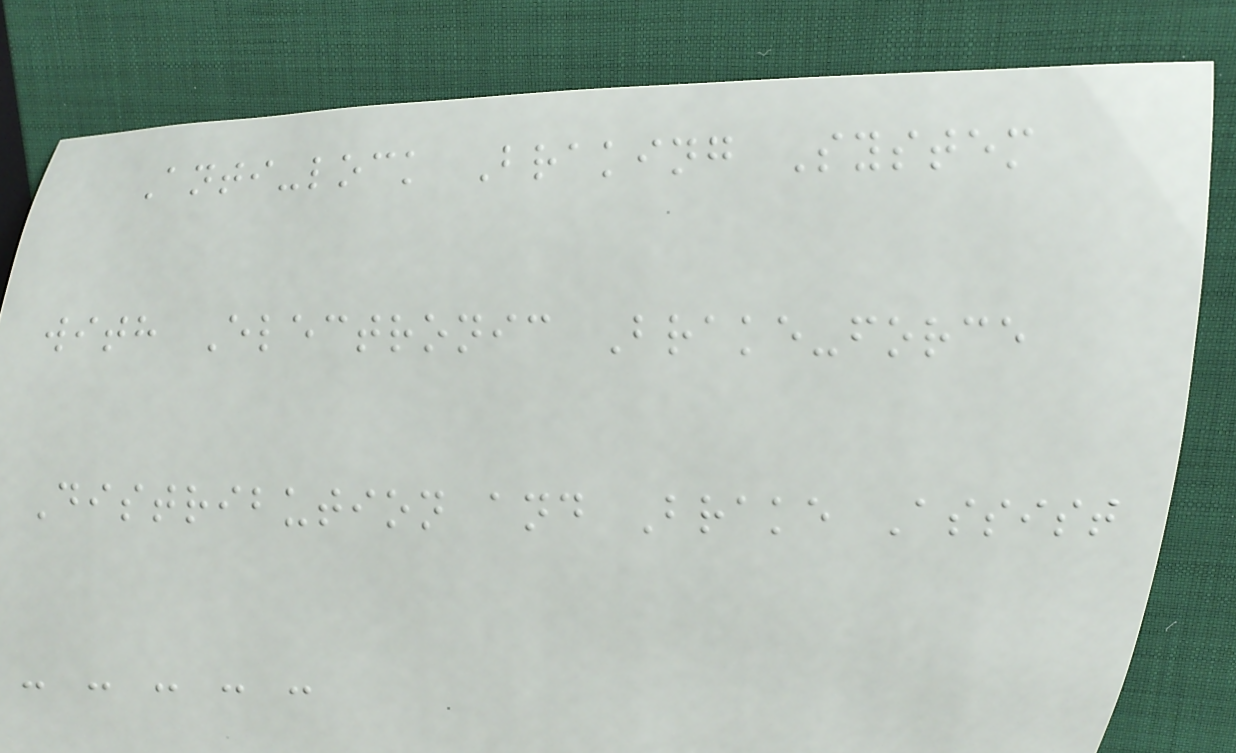Anti-lock Braking System
with Electronic Brake-force
Distribution and Brake Assist
- - - - -
